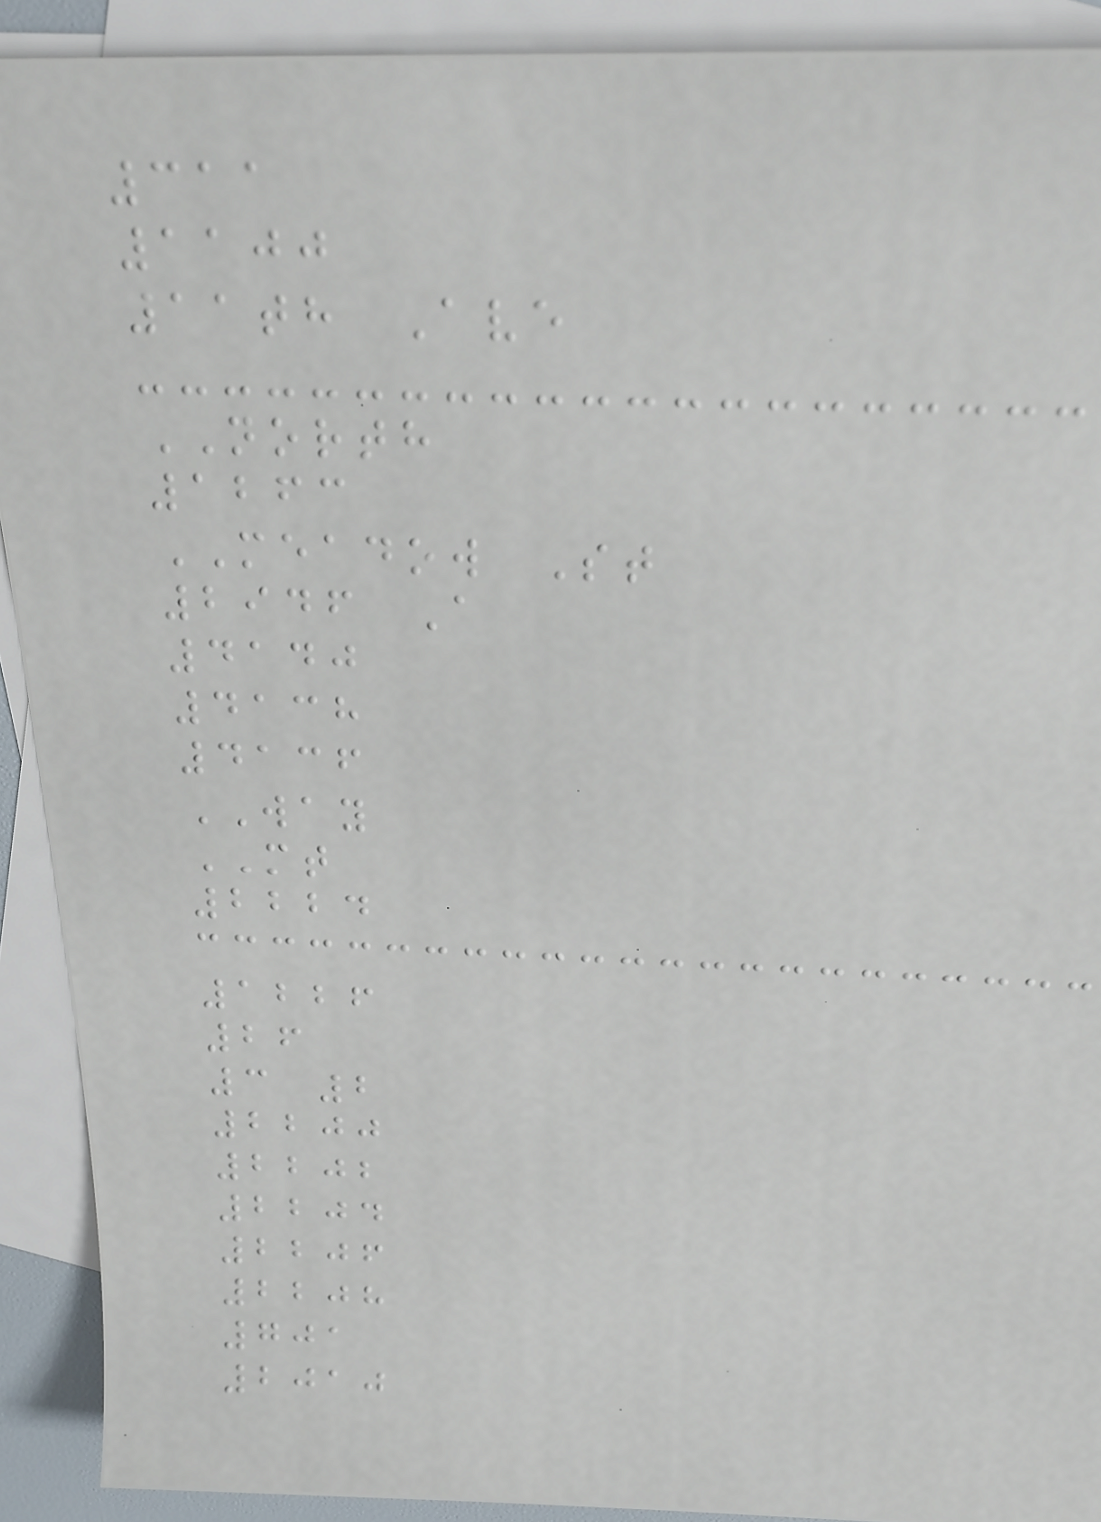311
1100
11th Ave
NORTH
1263
MEADOW St
2946 A
4140
4138
4136
WAY
MT
2224
1226
26
3 2
2200
2202
2204
2206
2208
701
2010
